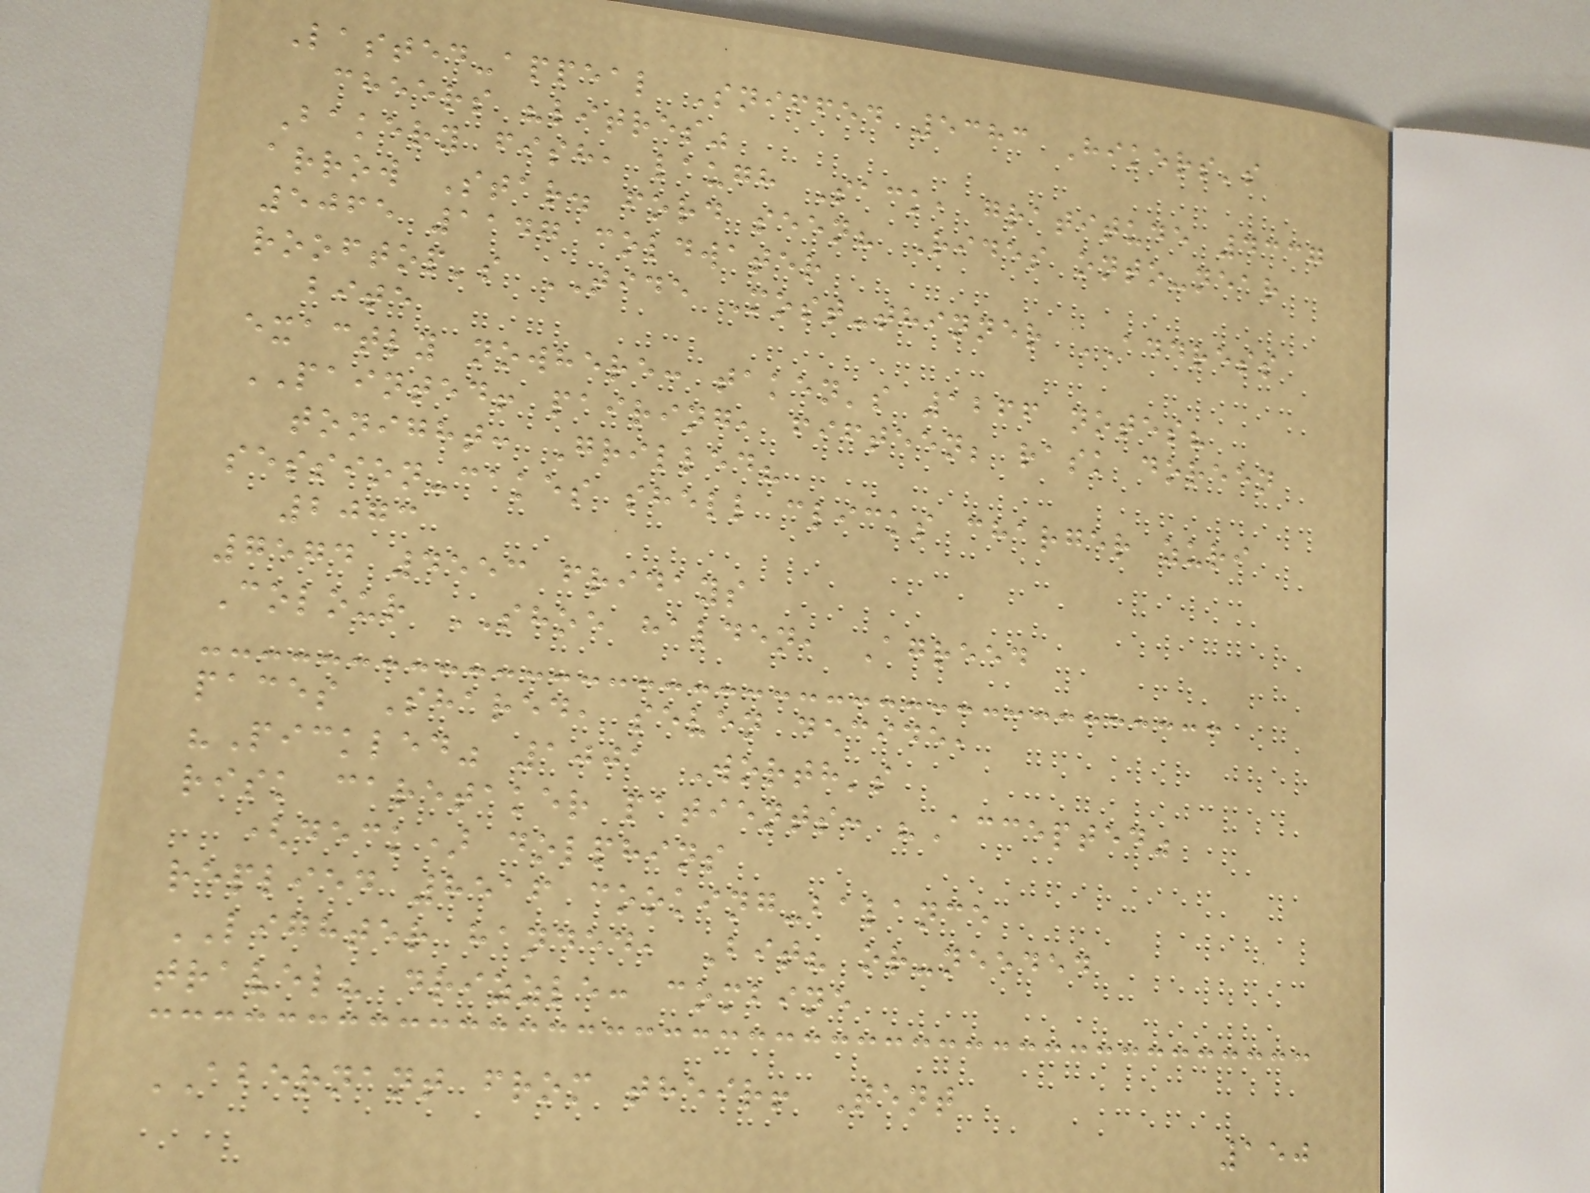Lasted-appeal Sniffed 5383 Hikers's
cheers "litres"
Bakery fish, laugh Sack, gratitude 4337
arrow Star. ford seen? Rides onto-near
5065 1147 coldwater
rooftop's TIDE Most-thinner ADDRESS
bite
exactly nowhere: taken's 1266 notes?
PAINTED! pairing, fifteen; rask doreen
tonight: Grilled?
session-cakes shell clicks charger zuri
2073
7574 4553 fridays
Colour SHOE halden, Agreed
paces Shared, seven decide,
"Pickled" 1001 Worth's
risk caretaker patients: "Accepted"
(deck) dolphins
replied 8516 cooking-balance
LIGHTER handed, Bit? or-needed
travel? drizzle: combine
ABERNANT from their! Tent
150
